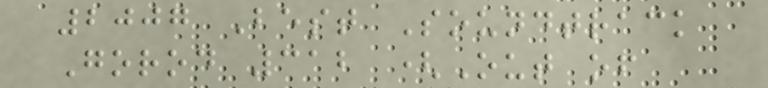2007 Best Soundtrack
Gorod 312 (Out of
